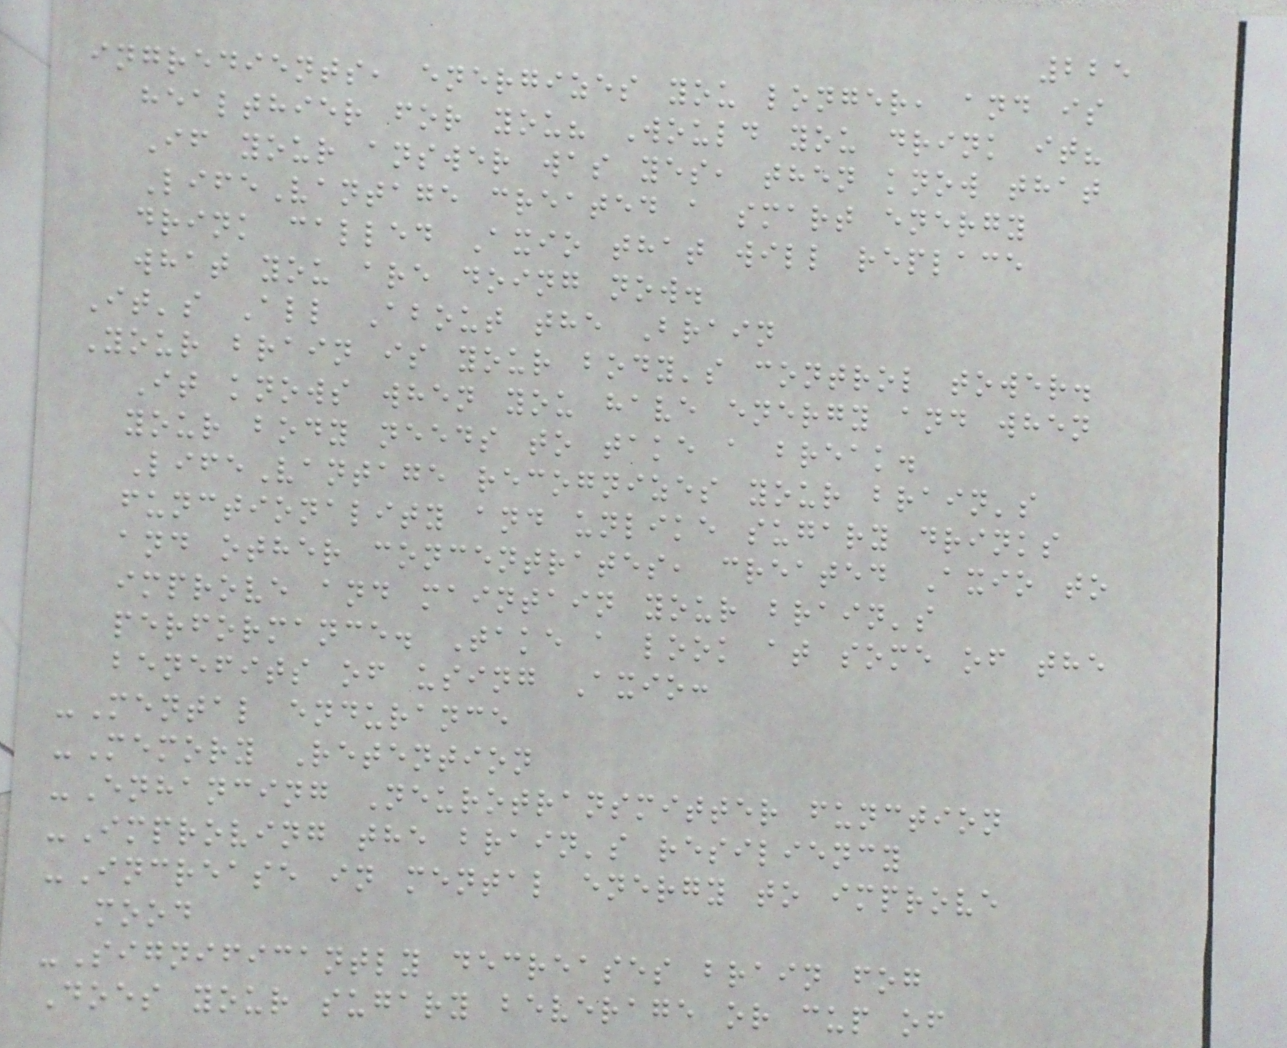225
ingredients, energizes you longer, and is
healthier for you? Would you drink it?
If your answer was yes, then know that
LifeVantage created a smart energy
drink called Axio that will replace
what you are doing now.
It's All About the Brain
Your brain is your body's control tower.
It knows when you have energy and when
your body needs to take a break.
LifeVantage recognizes your brain's
functionality and unlike sugary drinks
and other concentrates, created Axio to
improve and maintain your brain's
performance. Take a look at some of the
benefits of using Axio:
-Mental endurance
-Memory Retention
-Enhancing Neurotransmitter function
-Improving the brain's resiliency
-Increase in mental energy to improve
mood
-Significantly decreases brain fog
Does your sugary beverage or cup of
